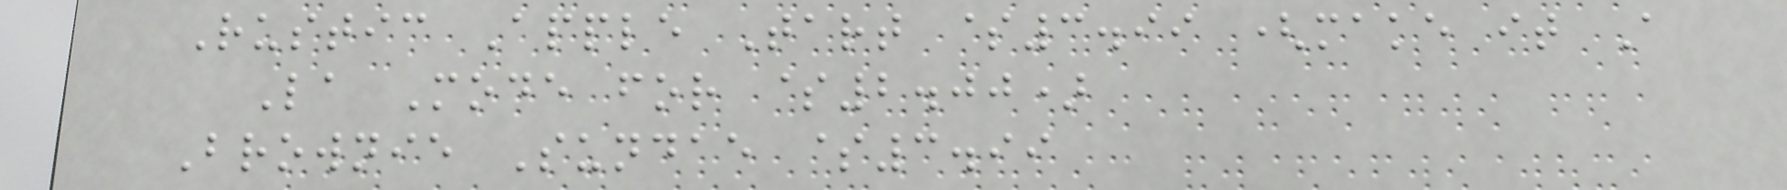Rustic Apple Tart $3.99 (make it A
La Mode for $2.00)
Brownie Sundae $3.99
